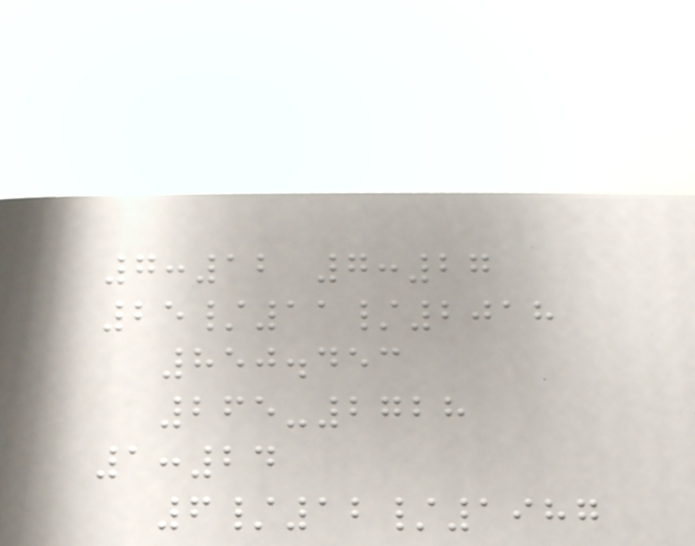7:12 7:27
25/11/2018
850.453
265-2728
1:24
6/12/1987
